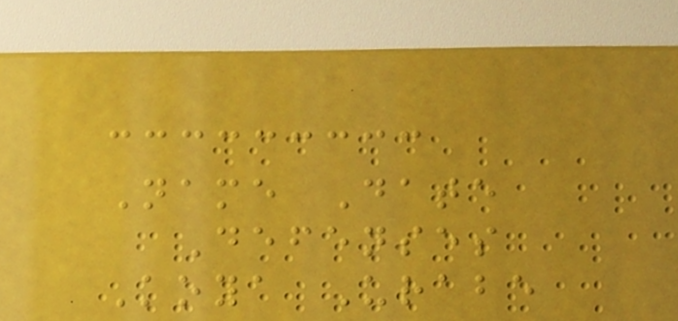Name Date
Defenses
Koya Urabe
